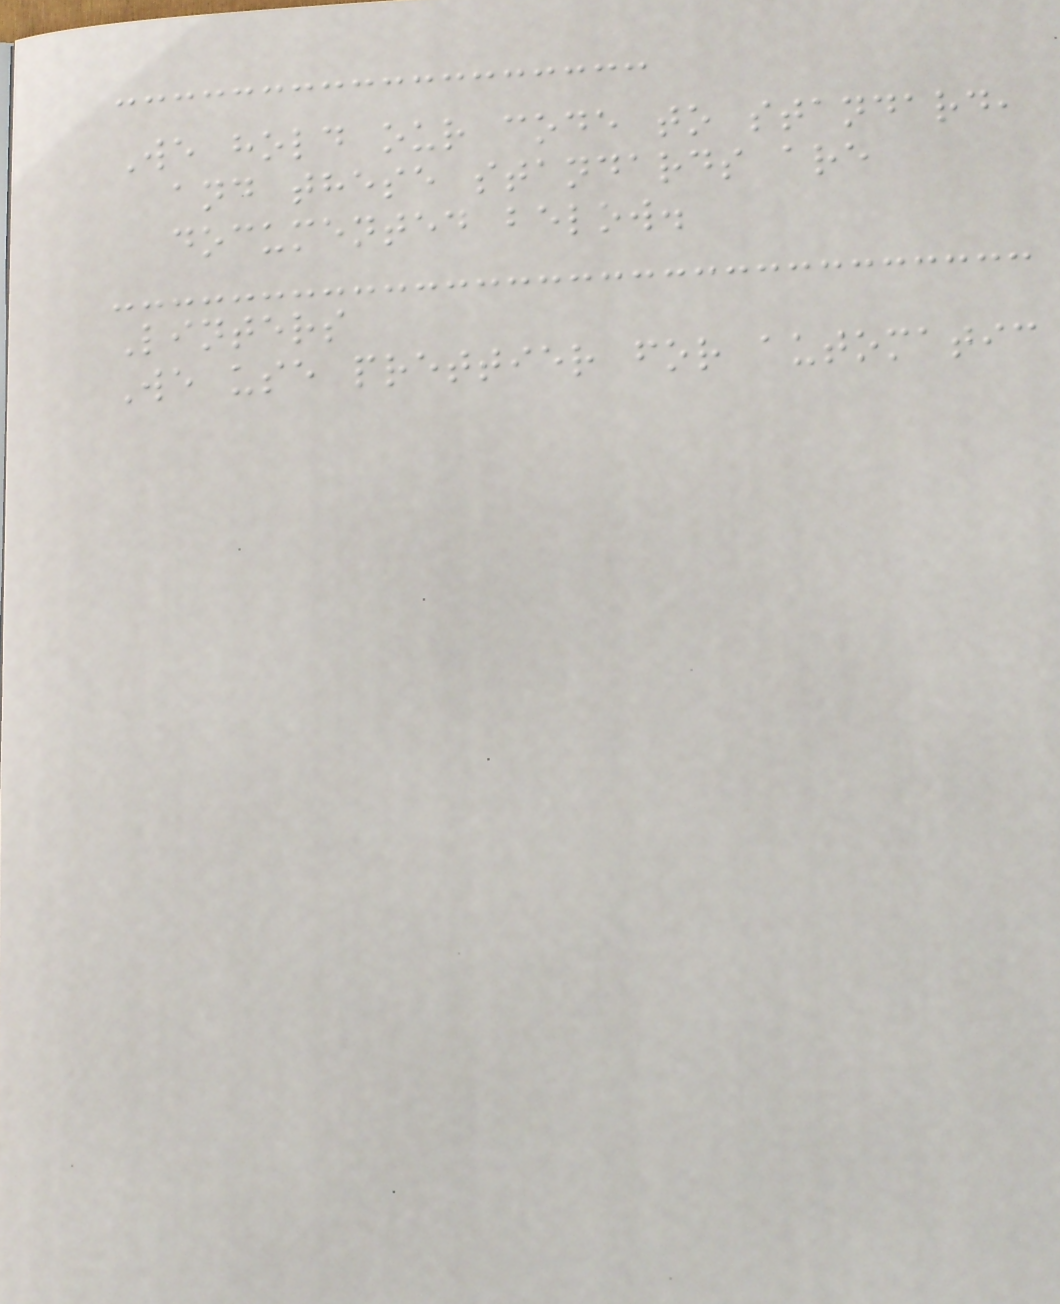We hold our code to standard,
and these standards are
documented below.
Linters
We use prettier for automatic
